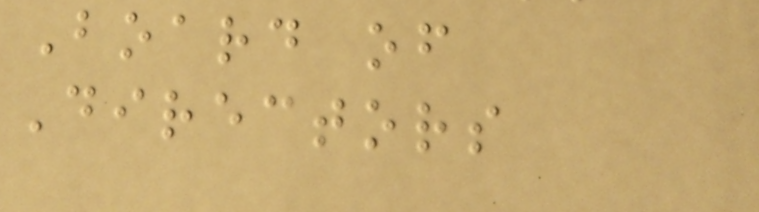Board of
Directors
